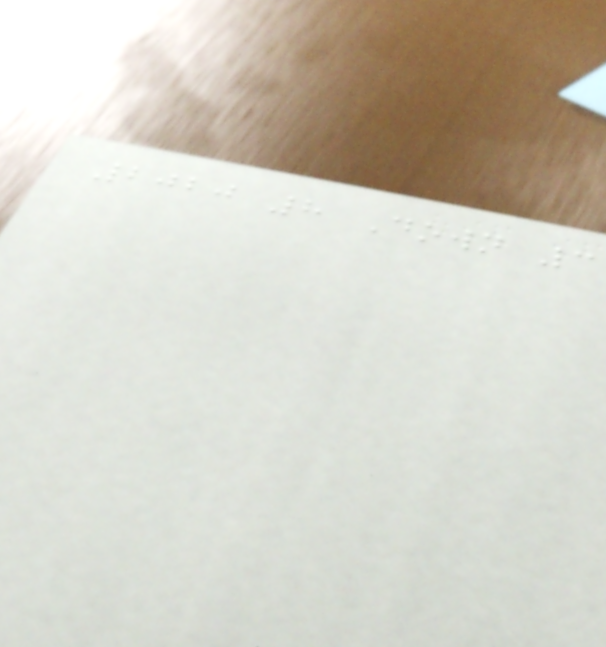2020 8 Down 3
